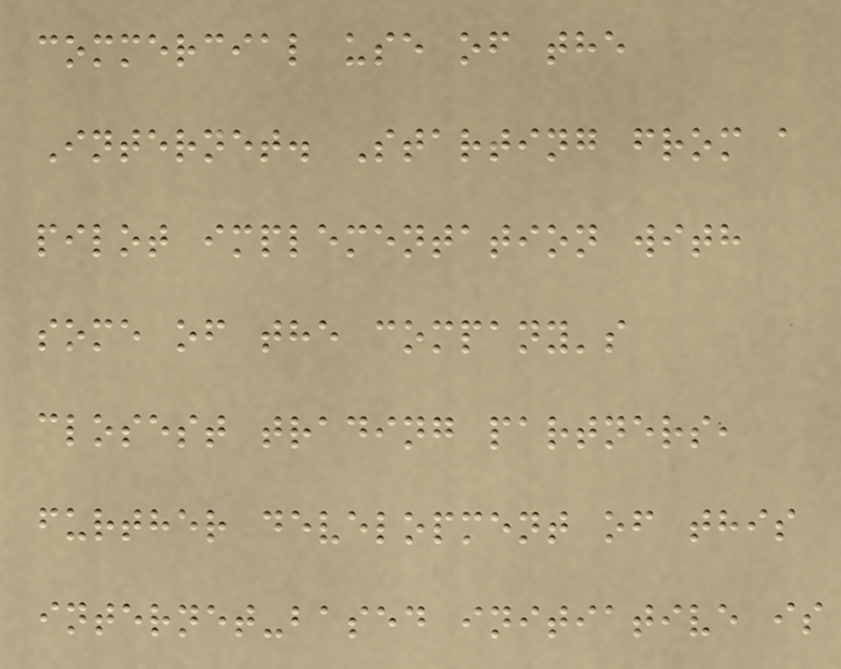commercial use of the
Internet. Starting from a
pilot implementation with
some of the company's
closest trading partners,
further development of this
internet-based initiative is
